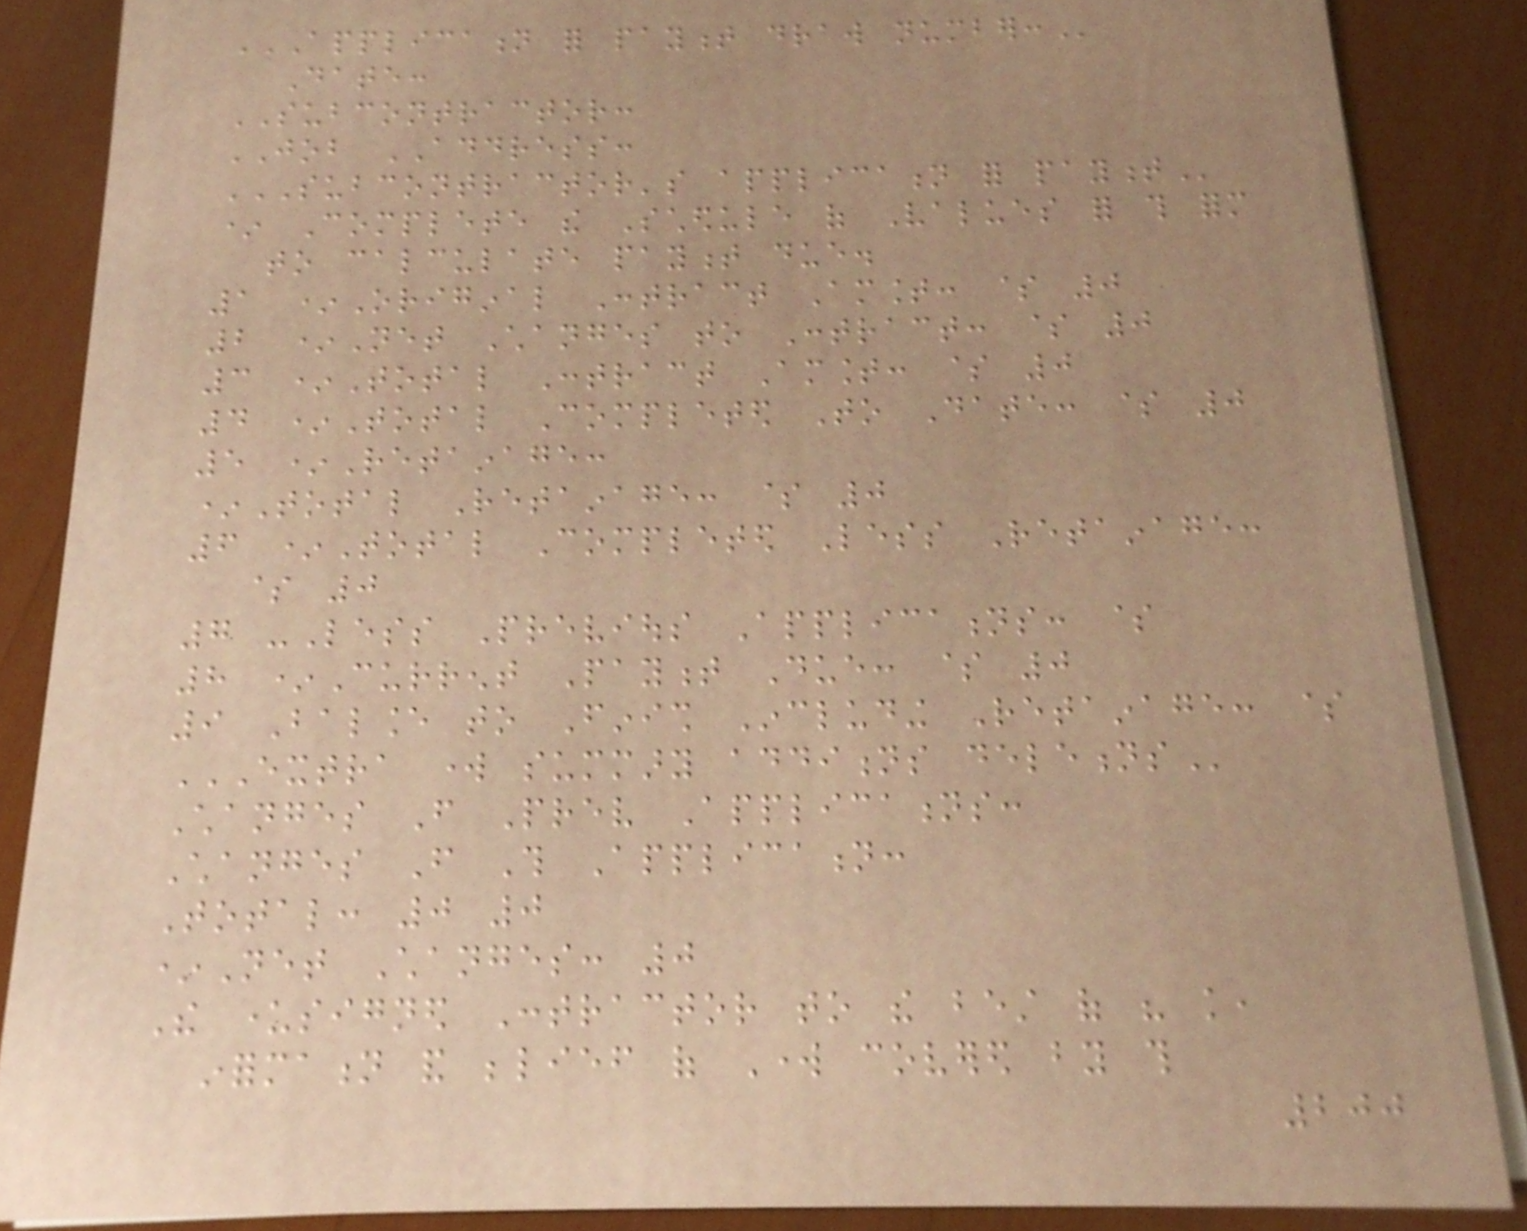APPLICATION FOR PAYMENT DRAW NUMBER:
Date:
SUBCONTRACTOR:
JOB ADDRESS:
SUBCONTRACTOR'S APPLICATION FOR PAYMENT
* Complete the Schedule of Values for this form
to calculate payment due.
1 *Original Contract Amount: $ 0
2 *Net Changes to Contract: $ 0
3 *Total Contract Amount: $ 0
4 *Total Completed To Date: $ 0
5 *Retainage:
*Total Retainage: $ 0
6 *Total Completed Less Retainage:
$ 0
7 -Less Previous Applications: $
8 *Current Payment Due: $ 0
9 Balance to Finish Including Retainage: $
EXTRA WORK SUMMARY ADDITIONS DELETIONS
Changes From Prev Applications:
Changes From This Application:
Total: 0 0
*Net Changes: 0
The undersigned Contractor to the best of his knowledge,
information and belief of Work covered by this
200
